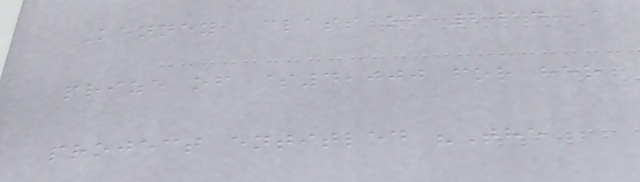Kenney, class of 2014, a
prize of $4,000 for her
project entitled "The
